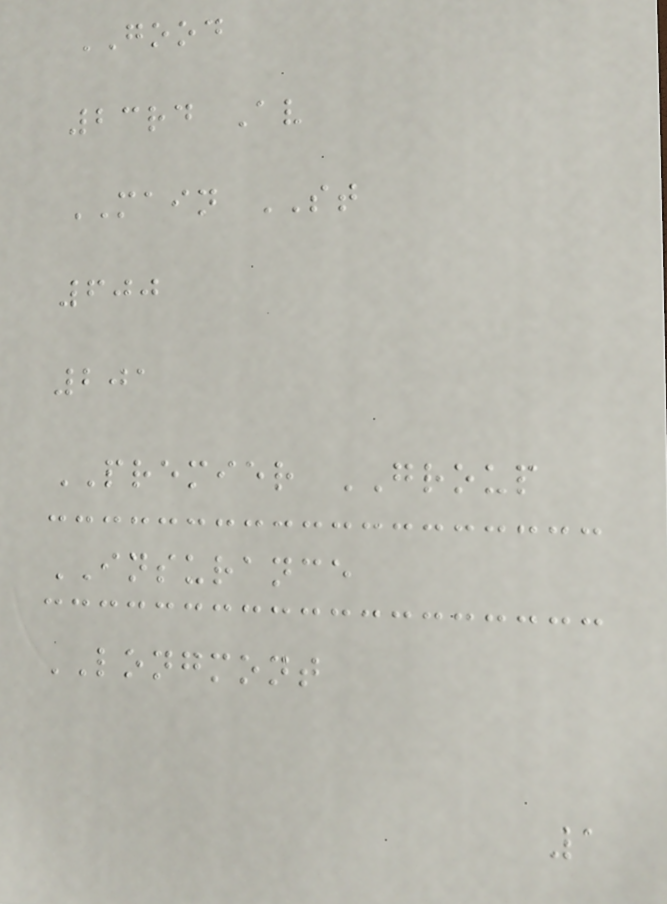GOOD
23rd Av
MAIN ST
600
201
PREMIER GROUP
INSURANCE
LONGMONT
1
